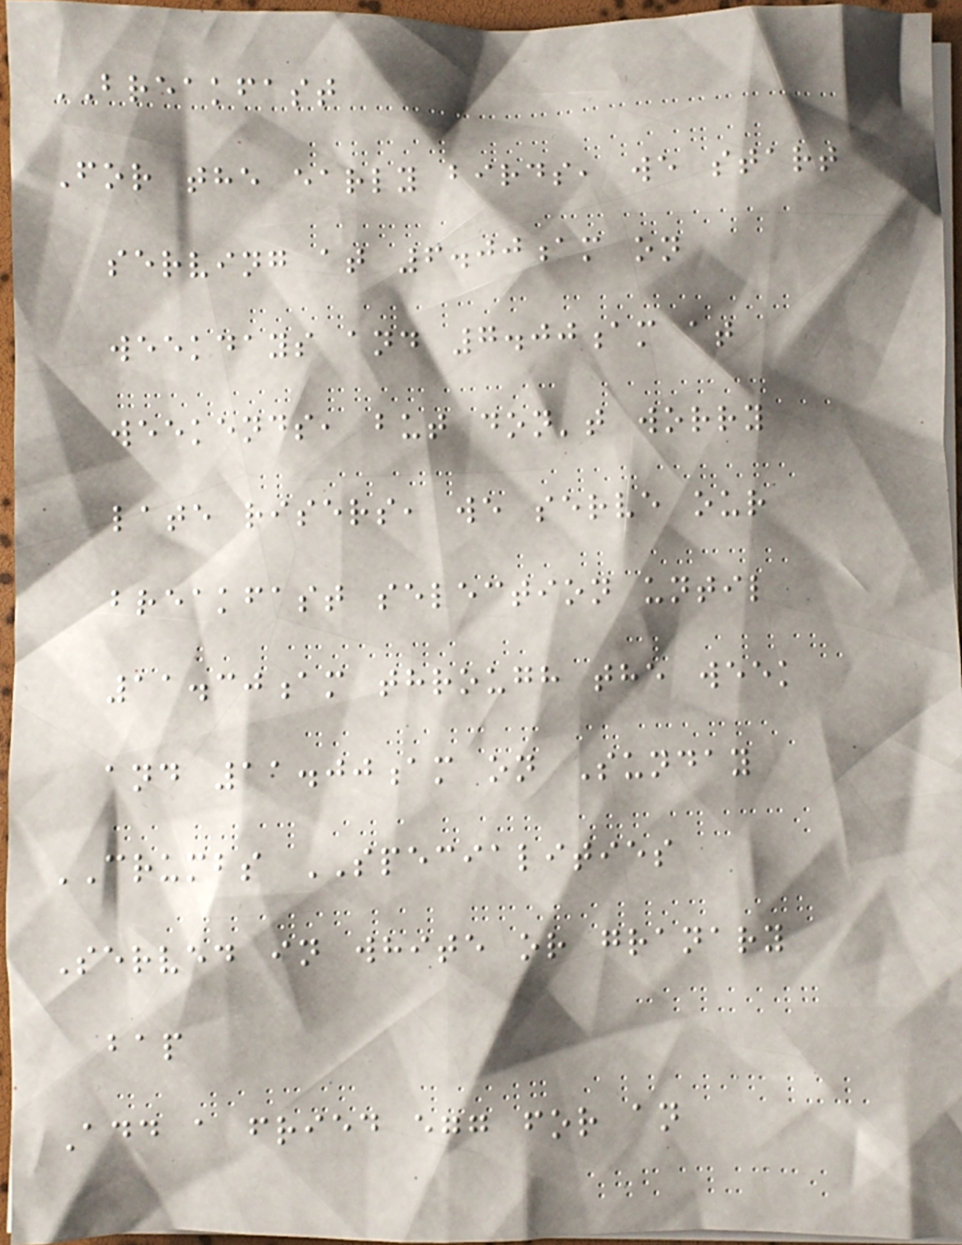BREAKFAST
For the early birds, we start
serving at 6.00am on
weekdays and 7.00am at
weekends, but don't worry
late risers, we serve our
breakfast selection until
11.30am through the week
and 11.00am on Sunday
CRUMBS SPECIALITIES
Served in white or granary
bap
Add a fried egg for an
